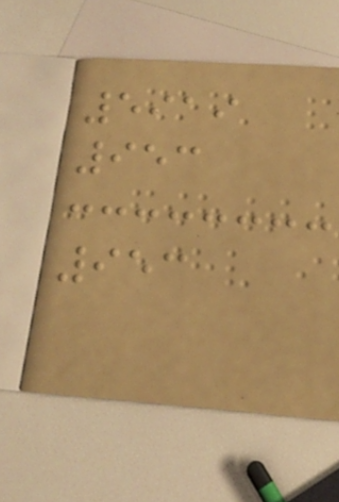5919
953
953
